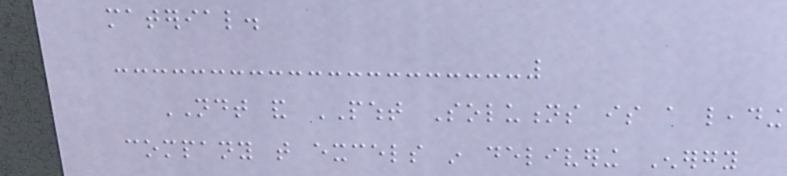material.
NDT and PWHT Solutions is a leading
company that excels in delivering Energy
